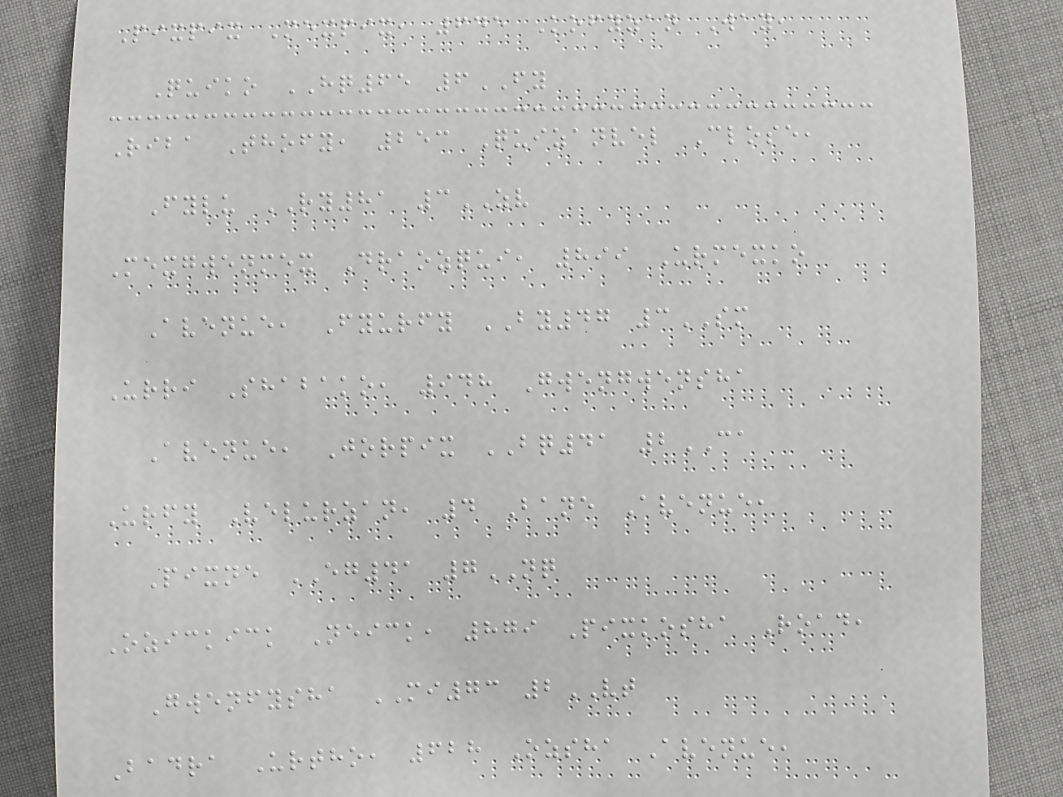Pixpix Mexpix, 645 Kofyzan Way,
Quiko HQ65 6FY
Riba Thofy, 253 Quizanvel Close,
Fylu RY81 3ZV
Mexgwenmex Draozqui, 899 Urmexko
Avenue, Fyurfy BY47 3SM
Urri Shabako, 948 Gwengwensha
Avenue, Jorpix BQ41 2CA
Urfy Velurzan, 4 Bane Avenue,
Pixne EG41 7NQ
Ozickick Neick, 879 Pixkosha Road,
Gwenfysha MI73 2VT
Badra Urtho, 628 Ozsha Avenue,
